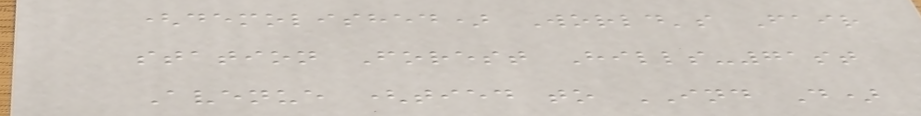(demolished) World's Fair
station Forest Hills-71st
Avenue (tied to IND D)
